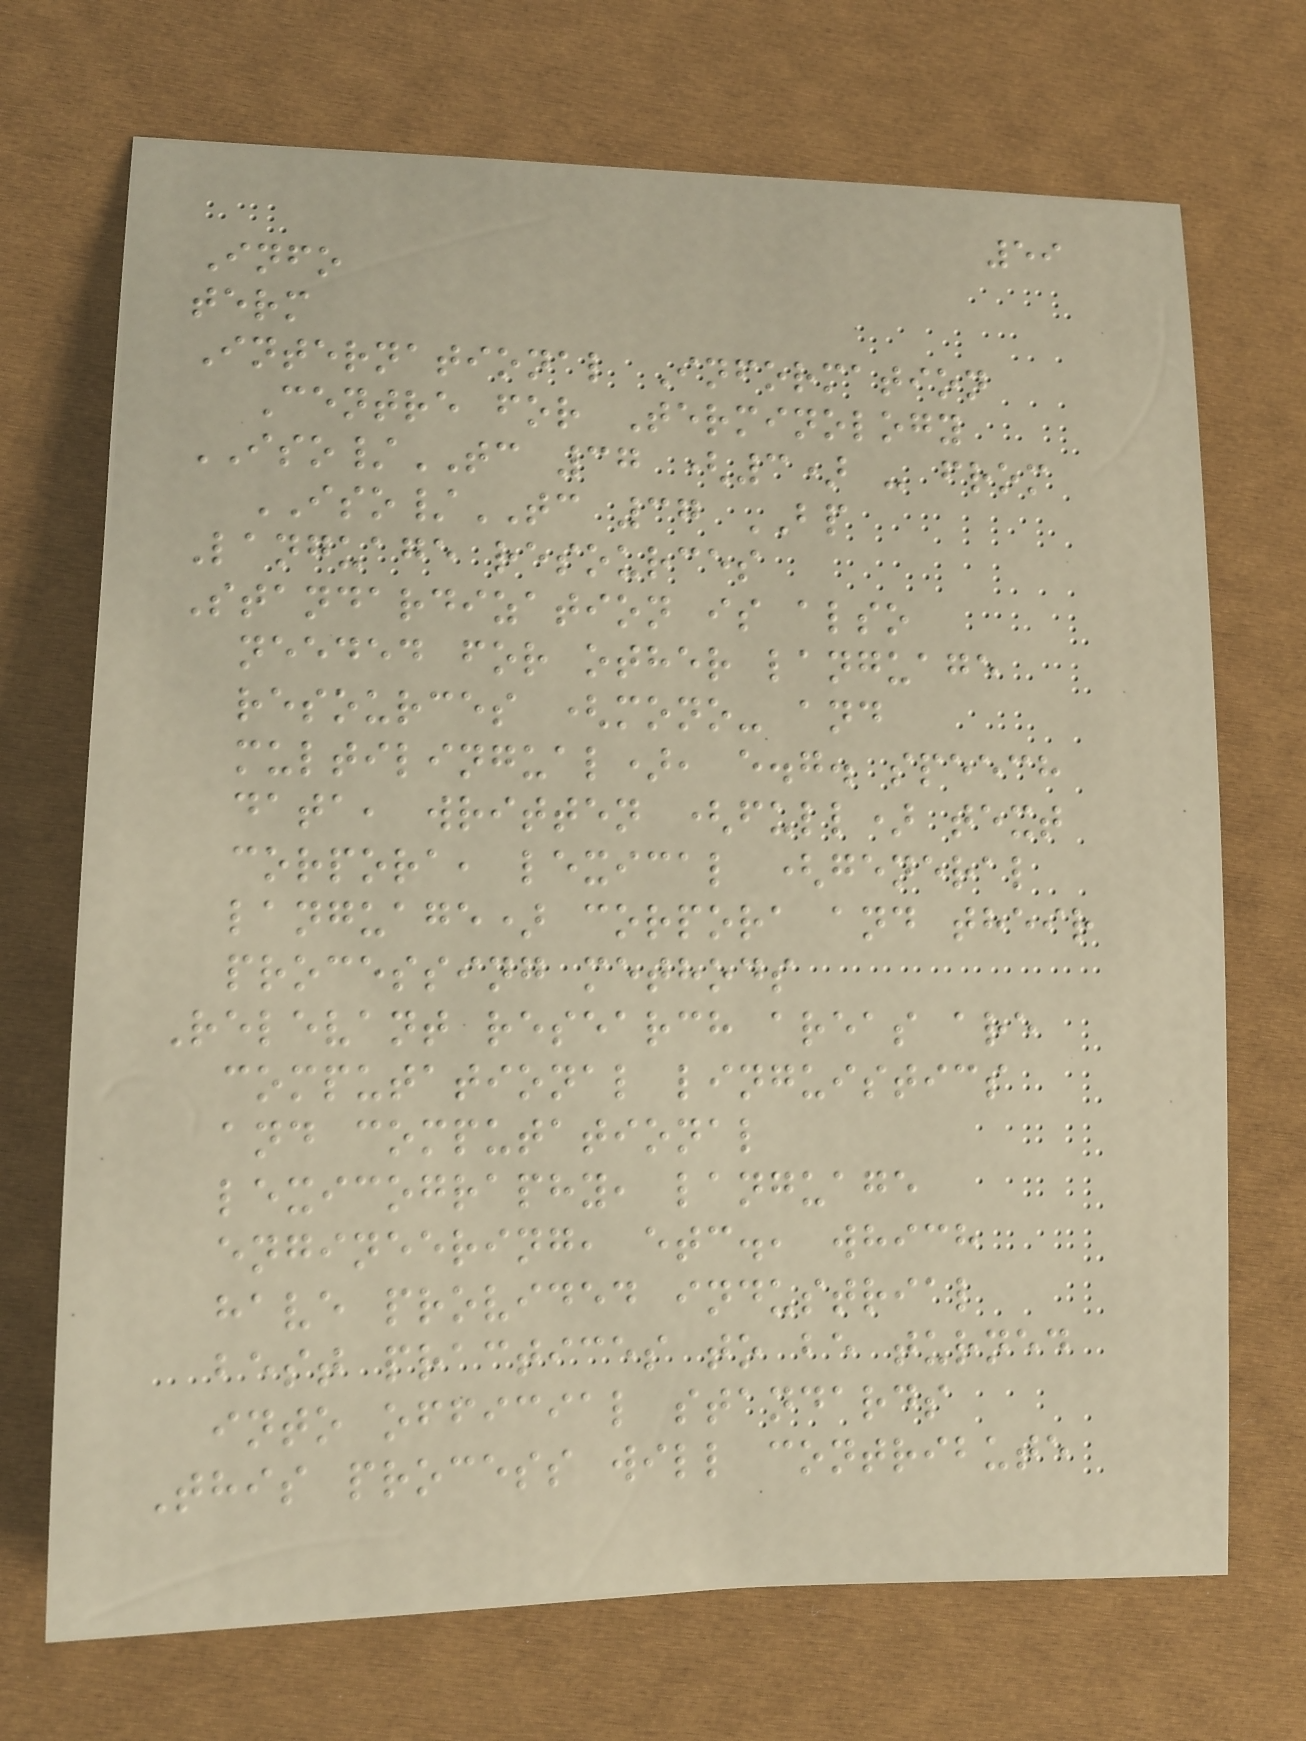59
Info
term
International Information
Centre for Terminology
ISO/TC 37 (3) - from
ISO/TC 37 BP
Language resources
Standardization is also
needed for other language
resources (mono- and
multilingual), e.g. speech
data, written (full) text
corpora, lexical (general
language) corpora and their
processing methods
Relevant research areas are
computational linguistics
and computational
lexicography, language
engineering, etc., which
have provided industrial
best practices to be turned
into official standards
This process will contribute
